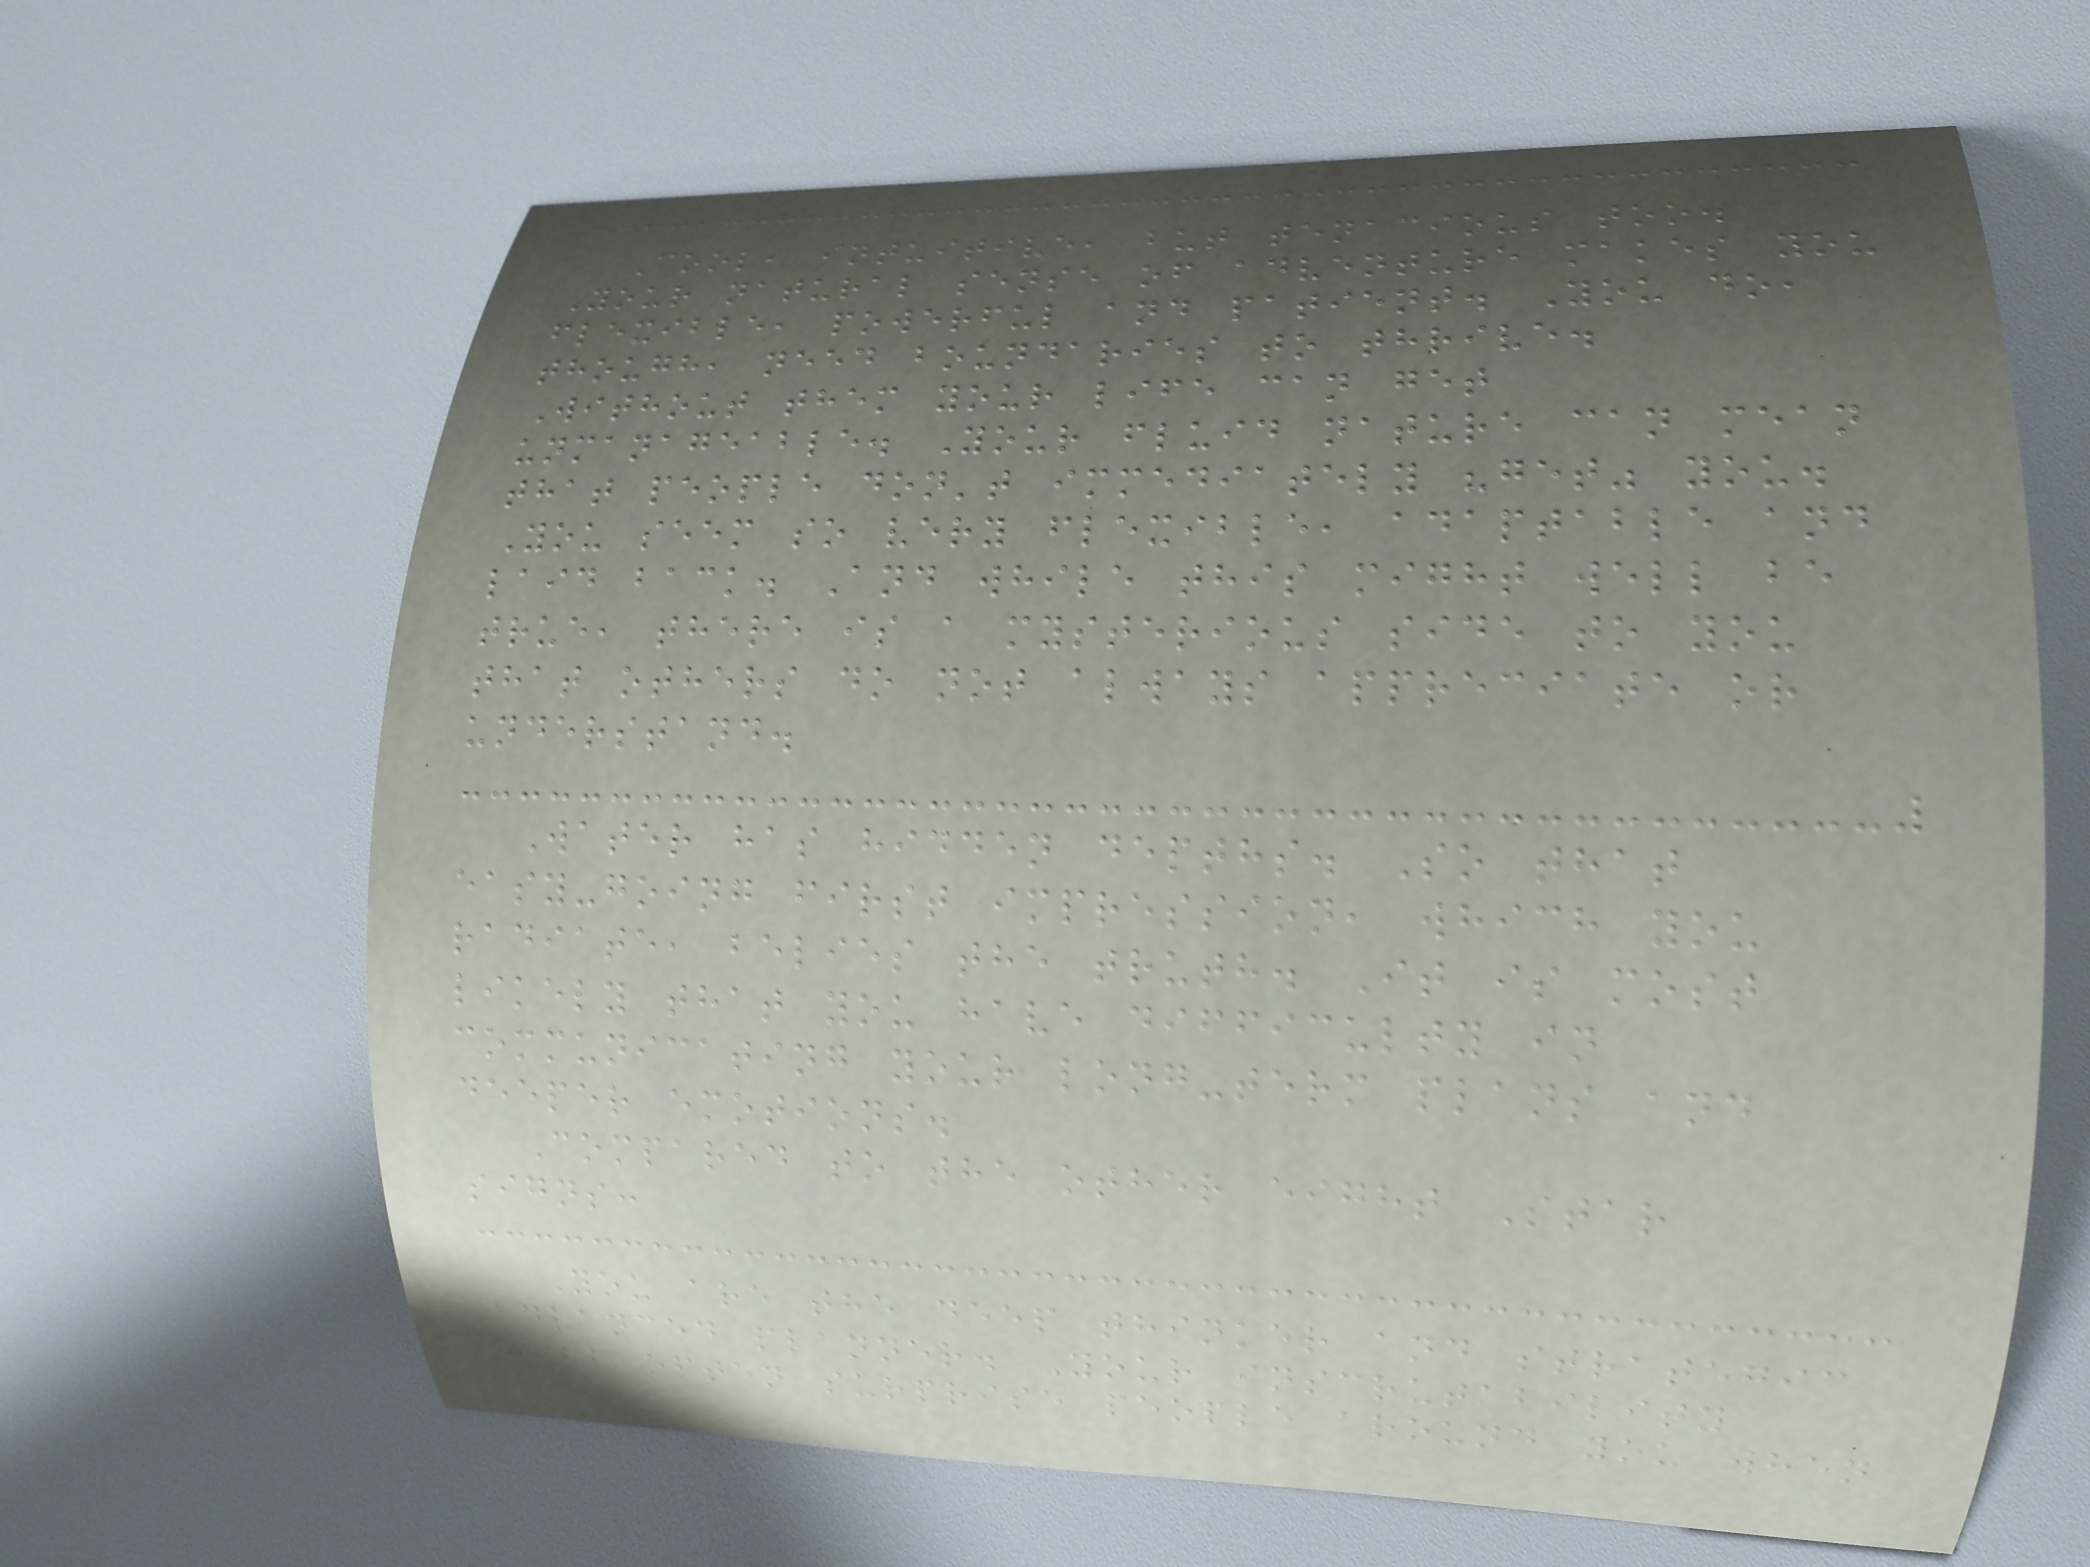Cool, intuitive, but tenacious too.
Your natural sense of adventure makes you
flexible, powerful and patient. You do,
though, need boundaries to thrive.
Without them your life can get
unmanageable. Your fluid nature can mean
that people don't immediately "get" you.
You seem so very flexible, adaptable and
laid back. And while this might well be
true, there is a mysterious side to you
that others do not always appreciate or
understand.
Water has hidden depths. So that
easy-going first impression, which you
radiate, belies the truth. It is most
likely that you have difficulty in
communicating your long-term plans and
deeper emotions.
Compared to the other eight Star
signs:
You are the deep thinker and strategic
advanced planner. Your inscrutability
will often surprise people around you when
